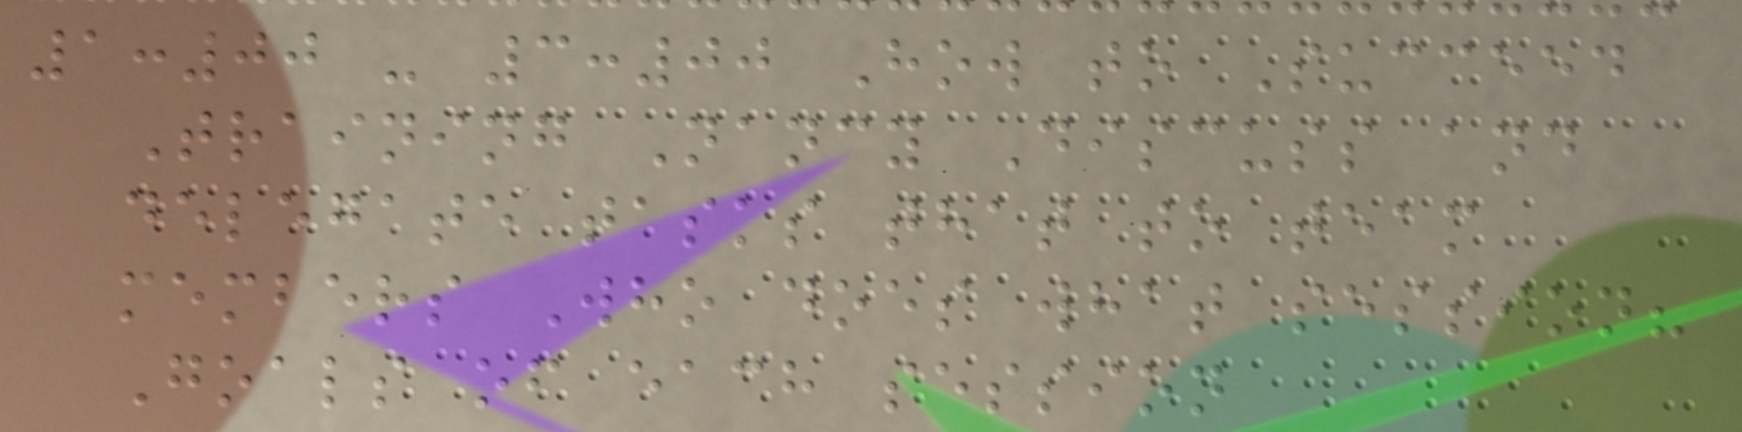1:00 - 3:00 How to Succeed
Training Nancy Discuss and
delegate tasks that to team
members Who does what session?
Goals of each session
